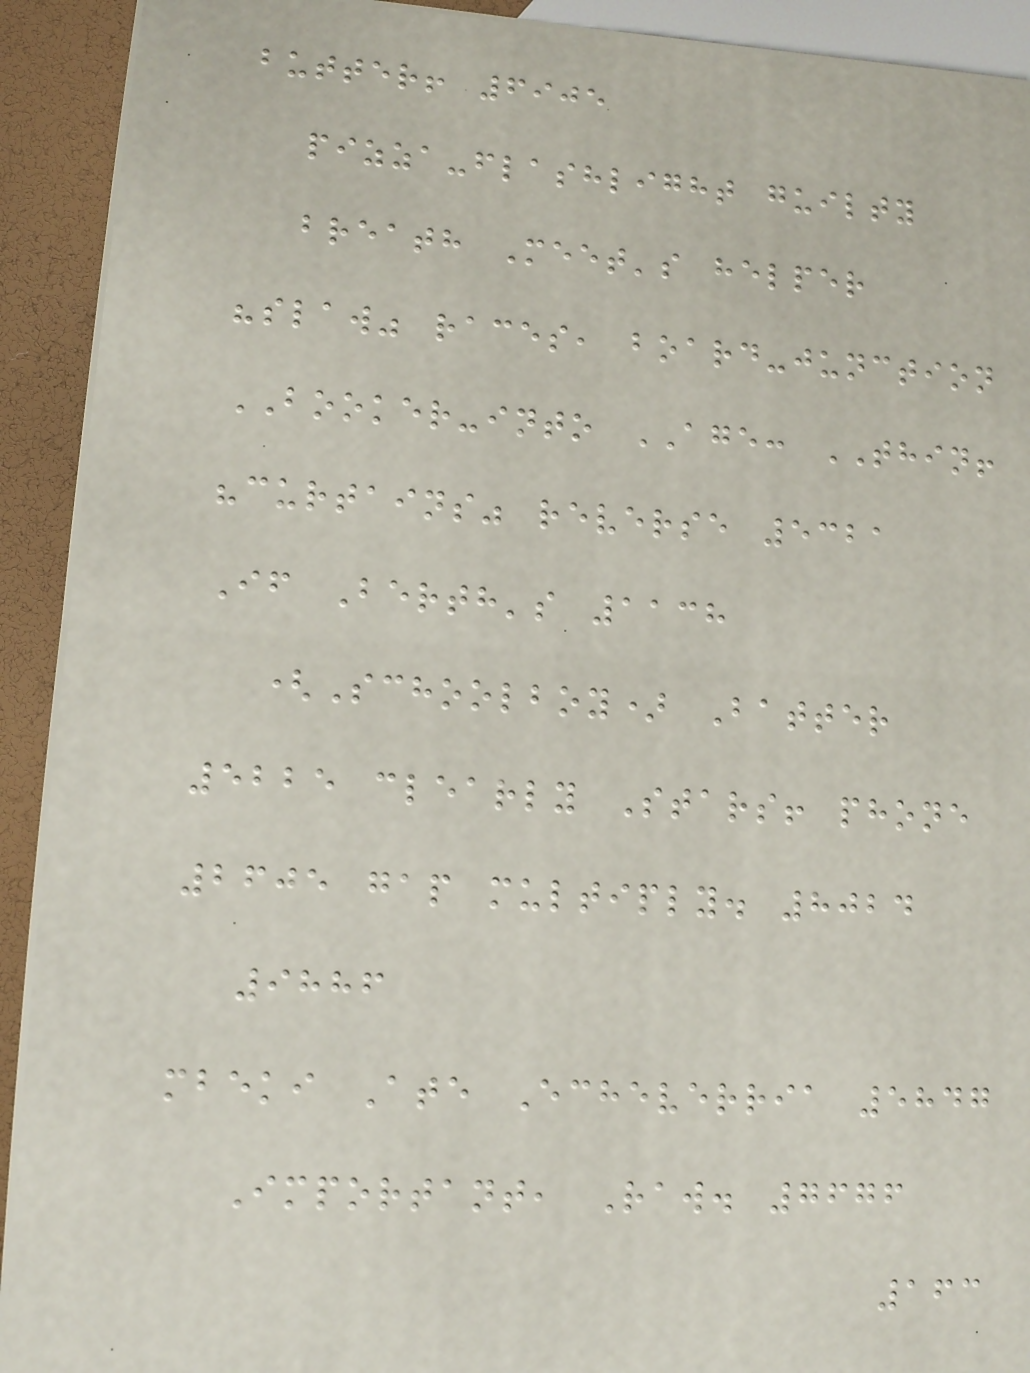butter! 6905
pizza-flashlight guilty
breath Meet's helper
"slaw" races, board-junction
BOOKER-into AGE: THIN!
"curtains" reverse 5321
If Berth's 1138
(Schoolboy) Batter
5225 clearly Stars! phone
2605 gap multiply. 8024
9886
mbeki Ate Echeverria 5847
Important, Raw. 7676
163
